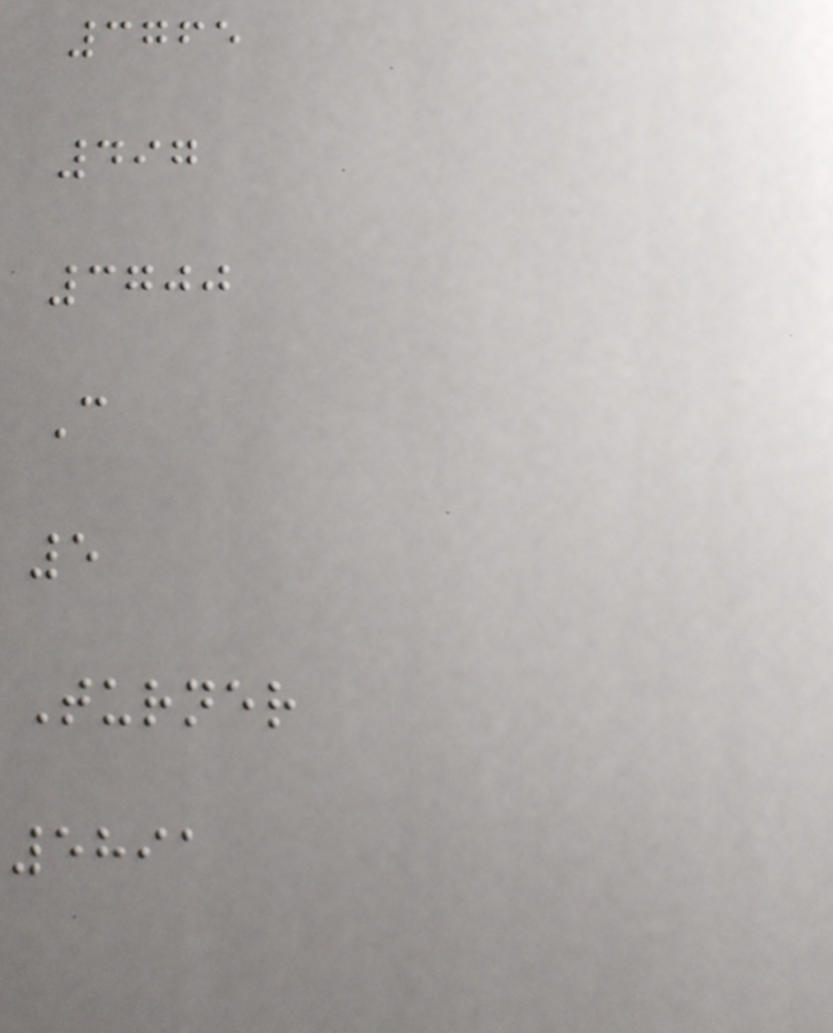3765
497
3700
C
5
Turner
5891
